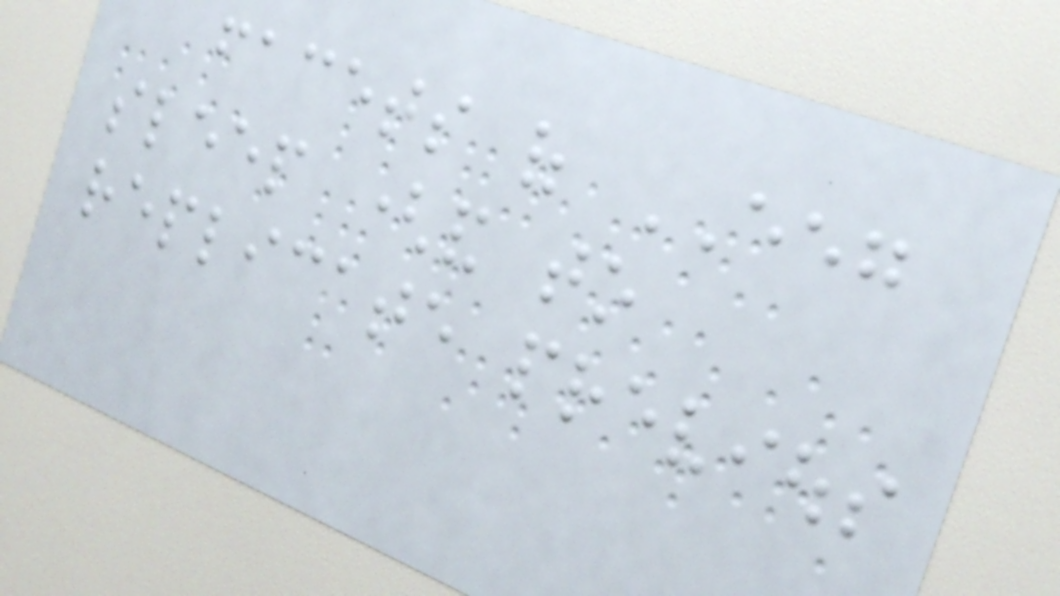facets of EEG
sleep (and to
replicate previous
